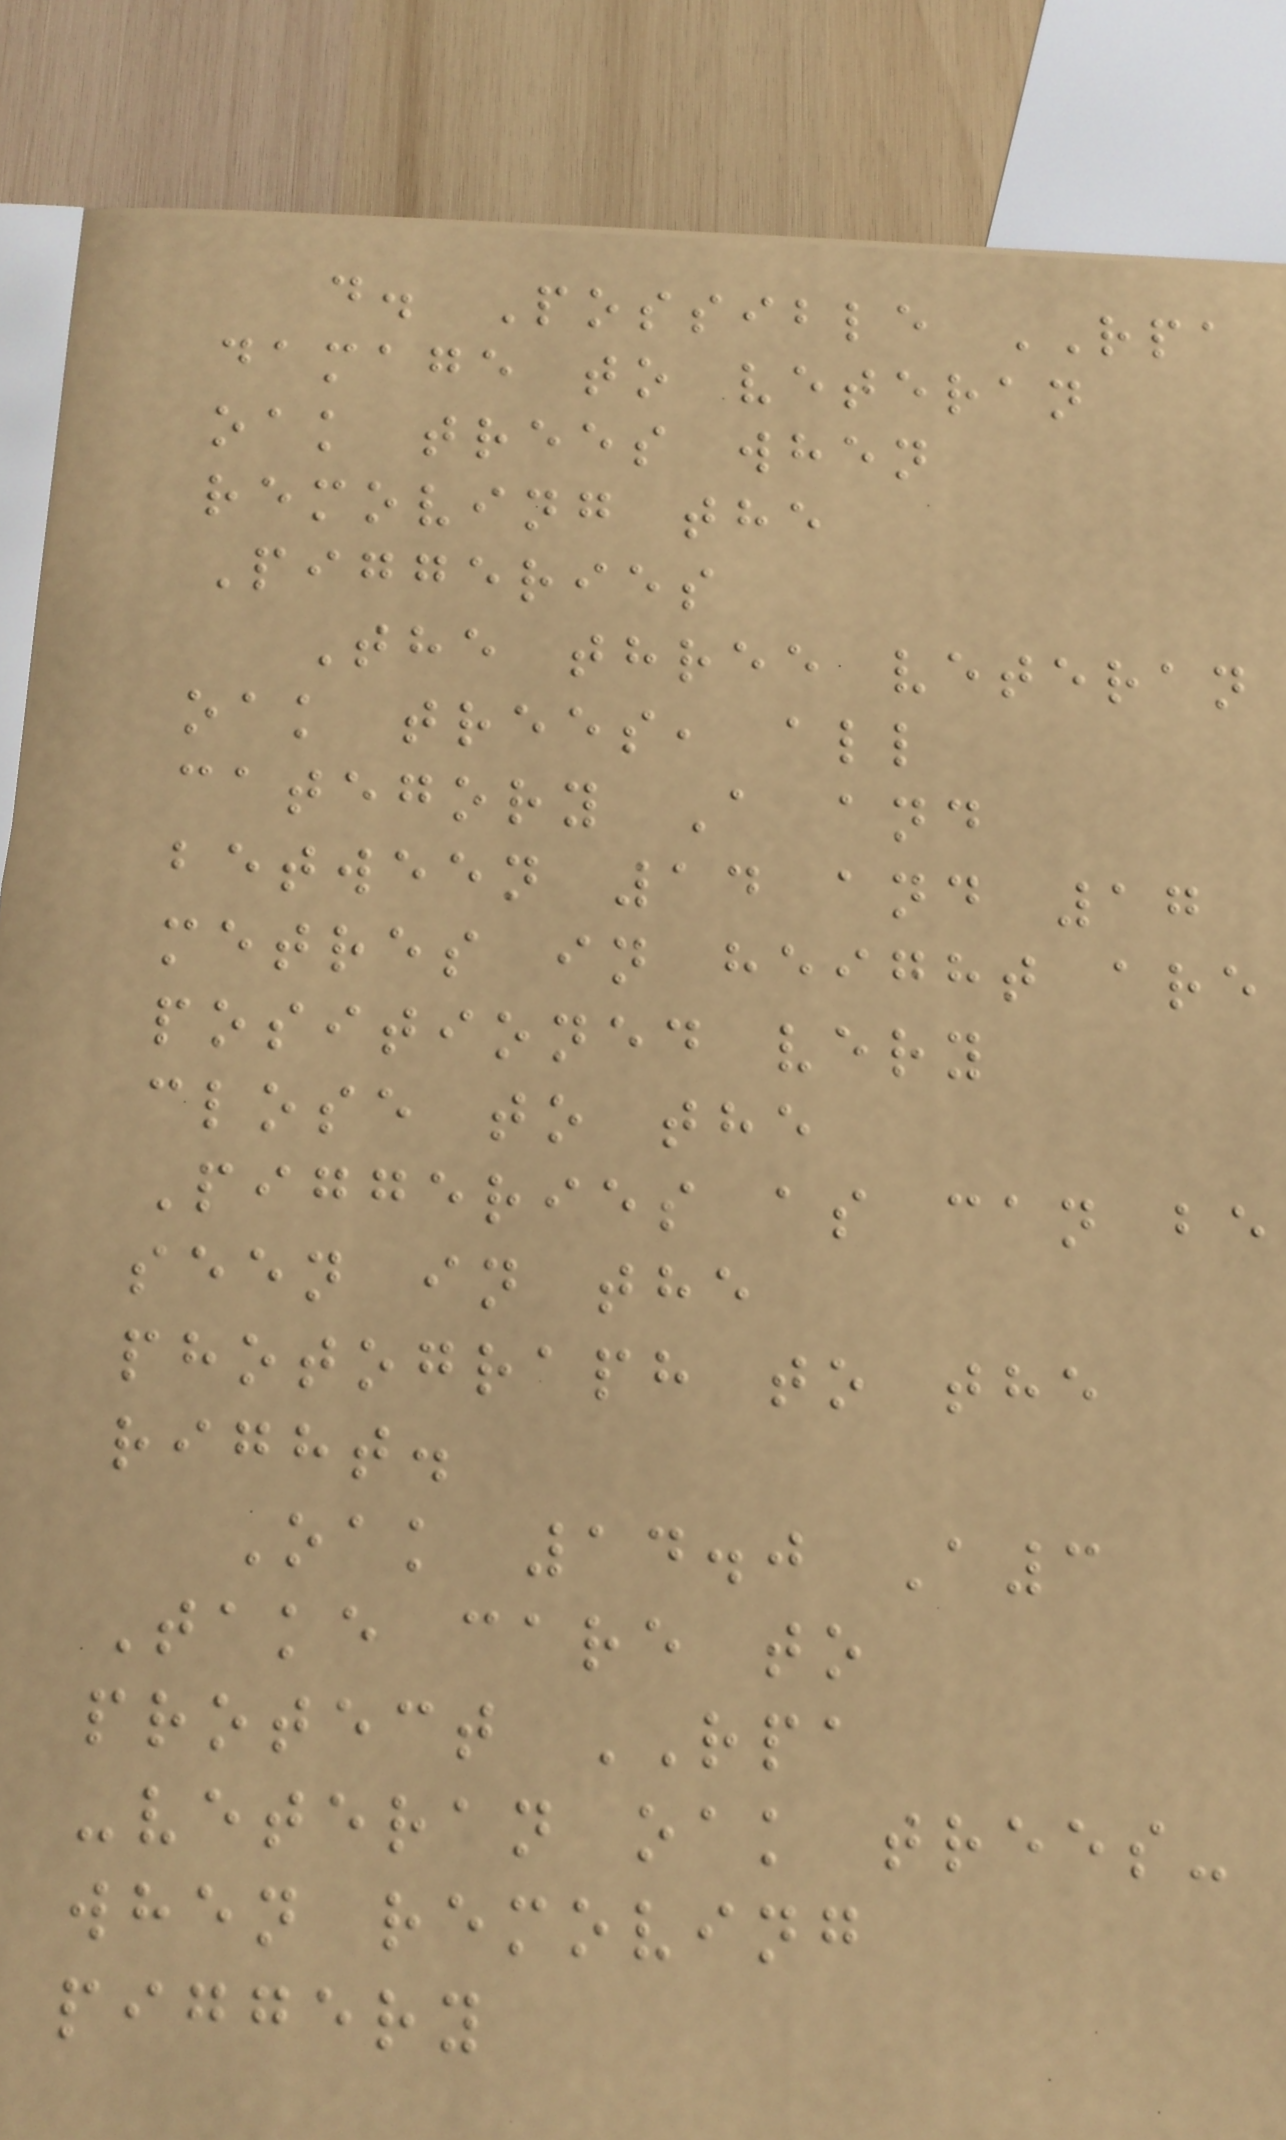d. Possible RPA
damage to veteran
oak trees when
removing the
Piggeries
The three veteran
oak trees, all
category A and
between 14 and 17
metres in height are
positioned very
close to the
Piggeries as can be
seen in the
photograph to the
right.
Oak 14.0 A3
Take care to
protect RPA
-veteran oak trees-
when removing
piggery
